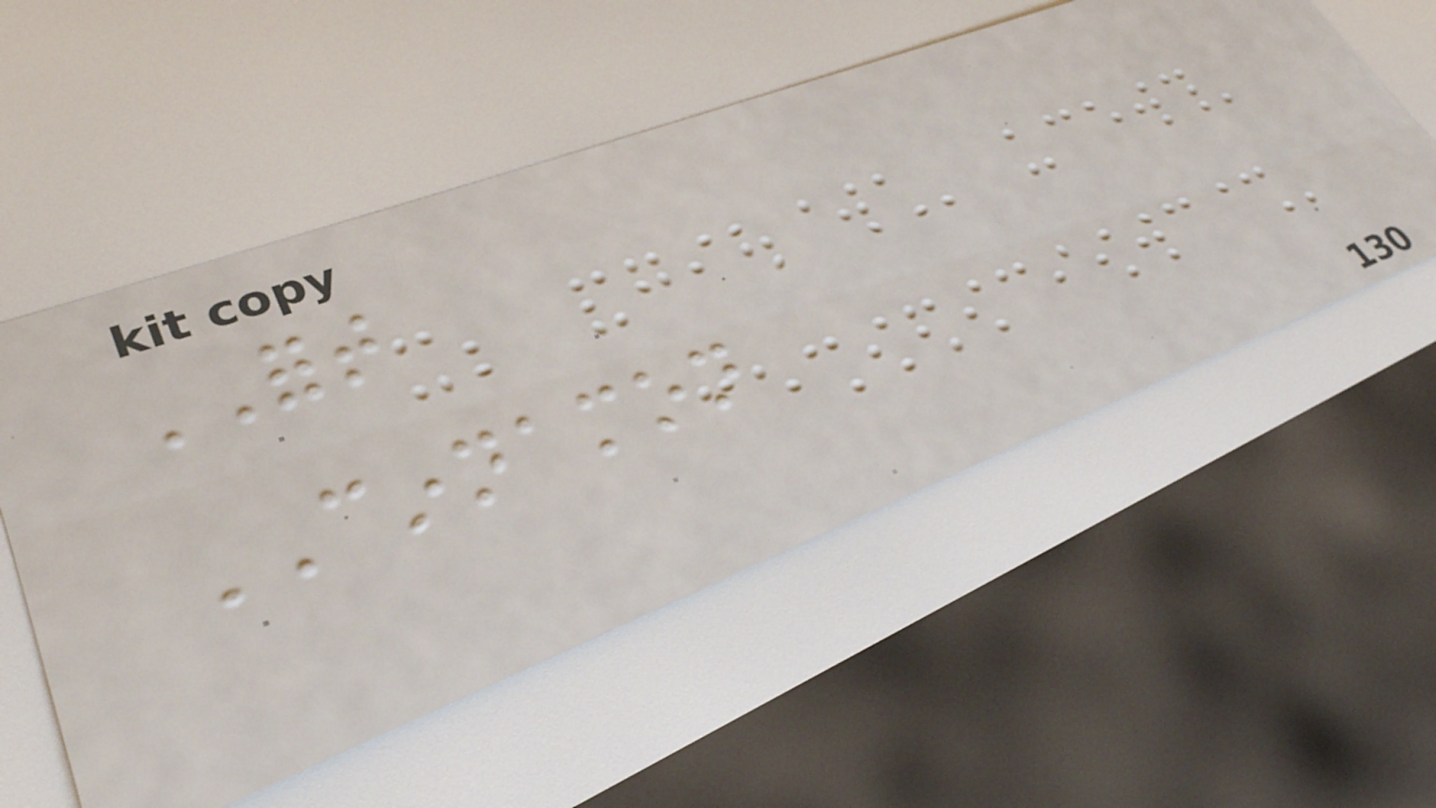FORT
CINNAMON
